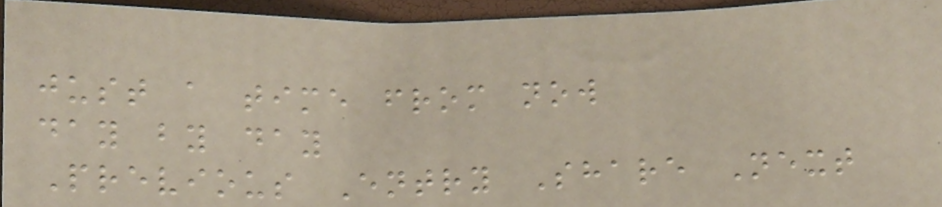just a time from now
day by day
Previous Entry Share Next
